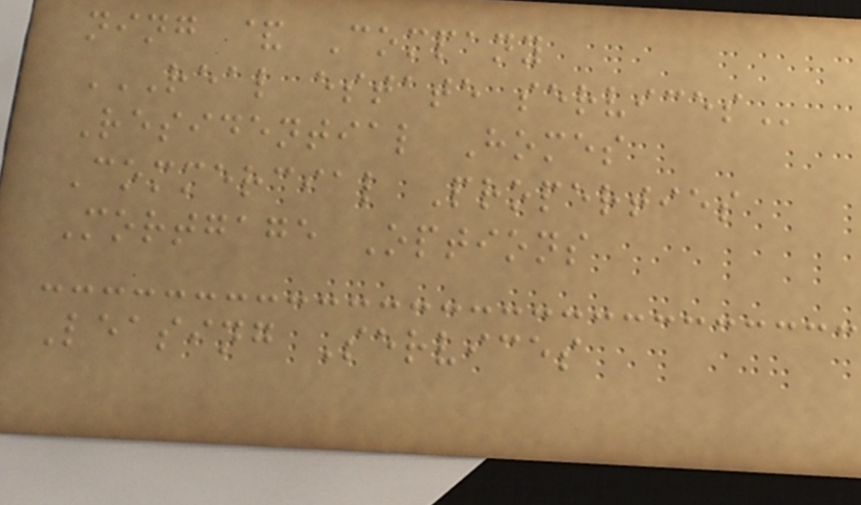ning & Company
REAL ESTATE SERVICES
Residential Homes
Commercial Properties
Mortgage Options
Leasing Services
